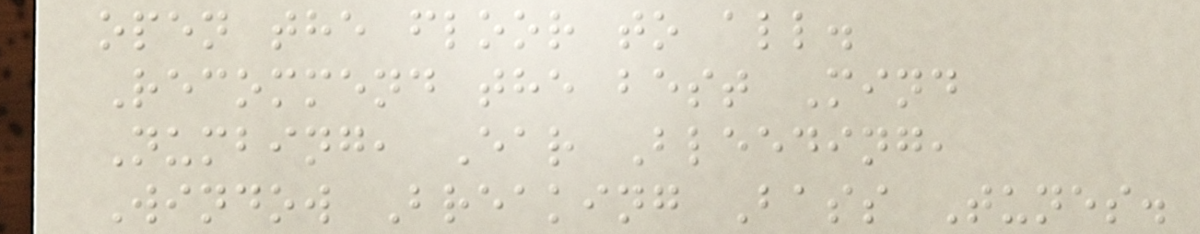open the floor to all.
Recommend the best Mind
Numbing, Ear Bleeding,
Window Breaking Bass Tunes.
